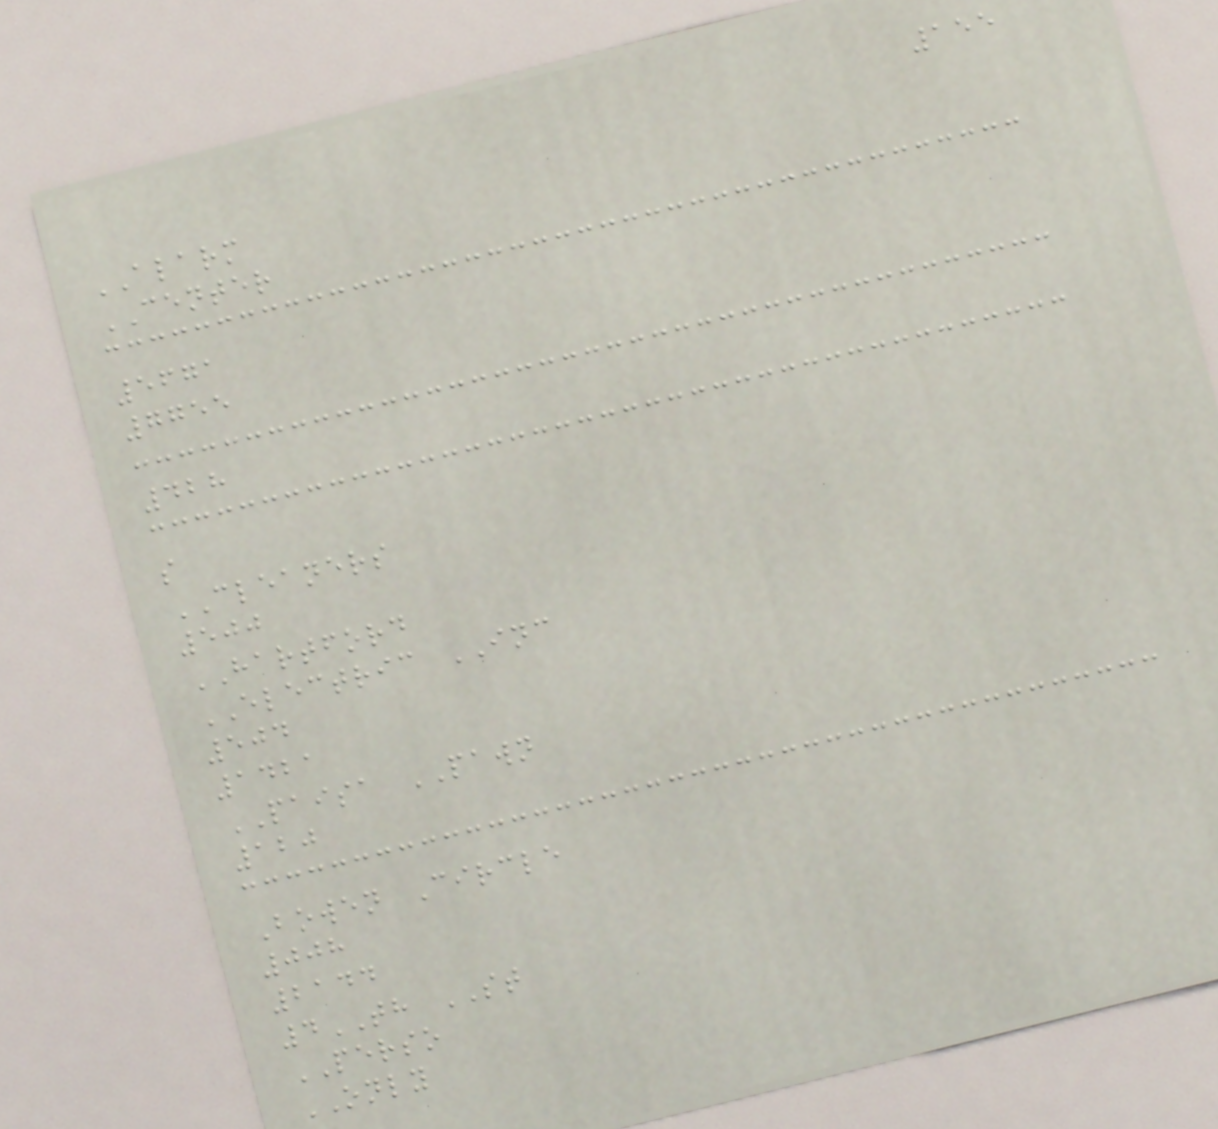155
ALARM
CENTER
5671
7755
428
s
CLEANERS
500
HARTFORD
ELECTRIC INC
504
1421
PAISA PAWN
120
Bowen Circle
008
2144
4TH ST
PERSO
ONLY
